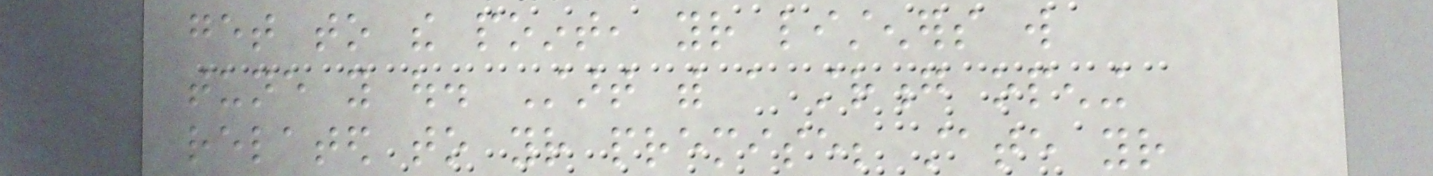get to the point, your listeners will
tune you out. Start with a strong opening
related to your premise; state your
